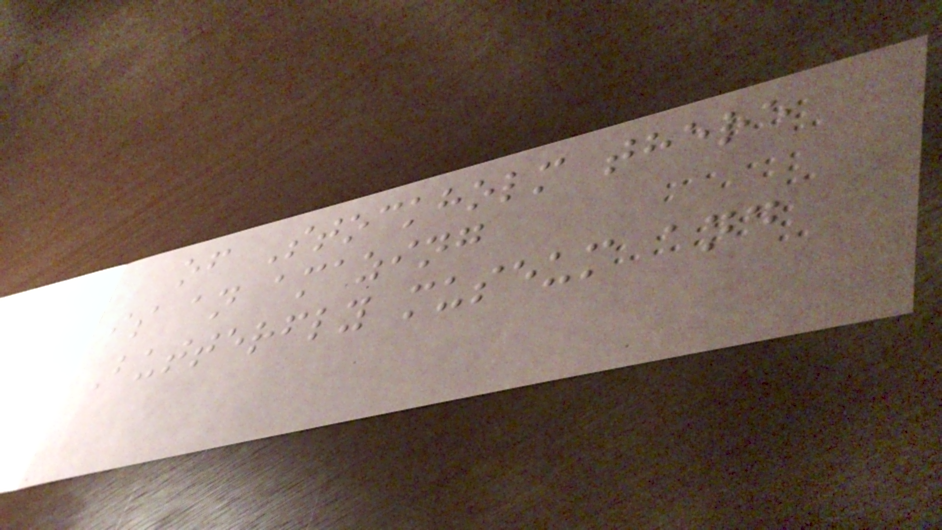of Stockholm there
is an amazing
Butterfly museum and
